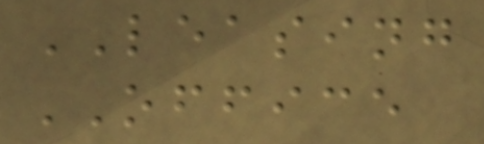LEASING
OFFICE
